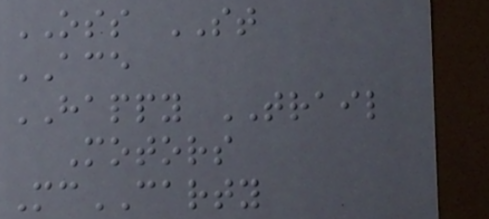OSS ST
ACE
HAPPY TRAIL
Motors
McCARTY
